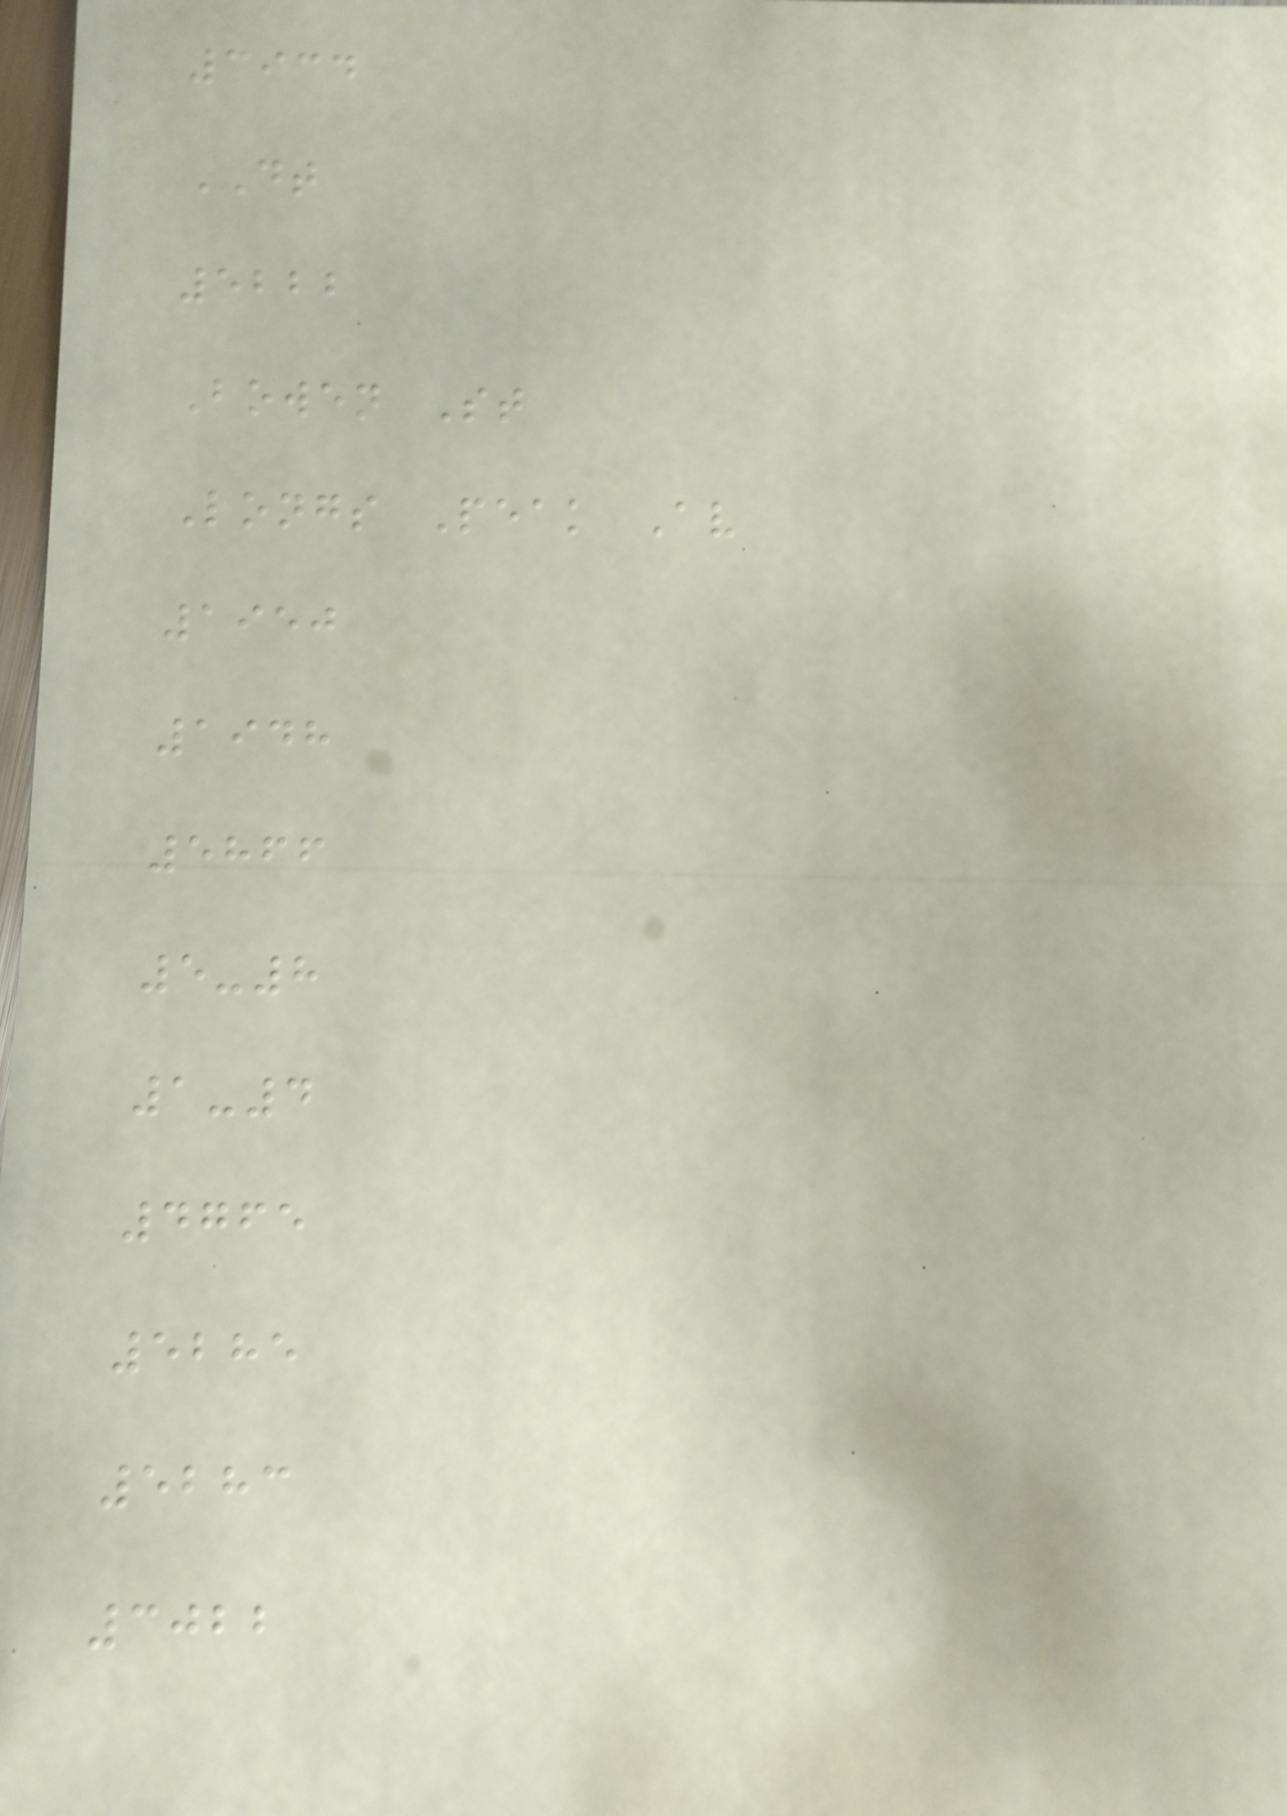3934
DT
5222
Bowen St
Longs Peak Av
1950
1948
5866
5-8
1-4
4765
5285
5283
3022
